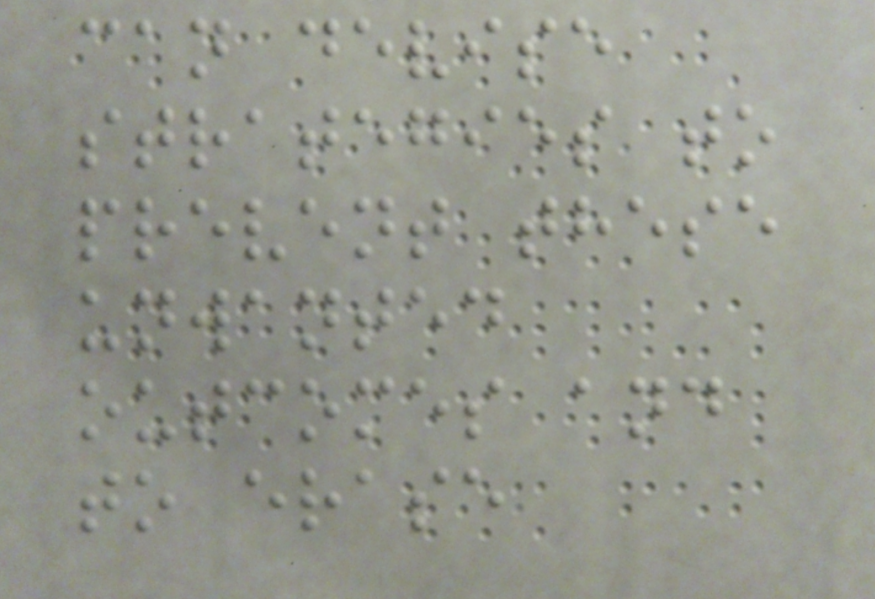can devise
strategies to
prevent these
unwanted
outcomes and
to erase
